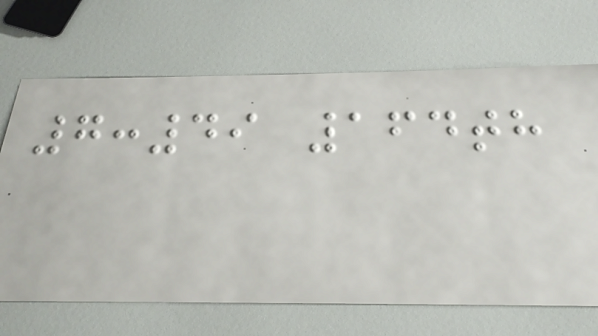7:49 164th
